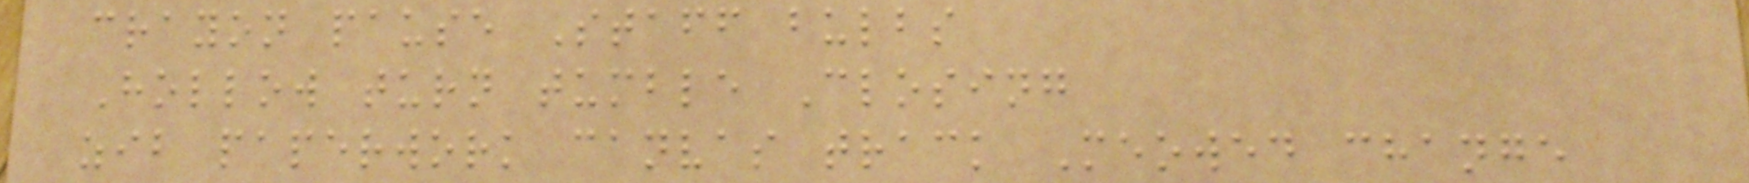crayon pause Staff bulbs
Hollow turn tumble Closing
zib paperwork canvas track Meowed change
